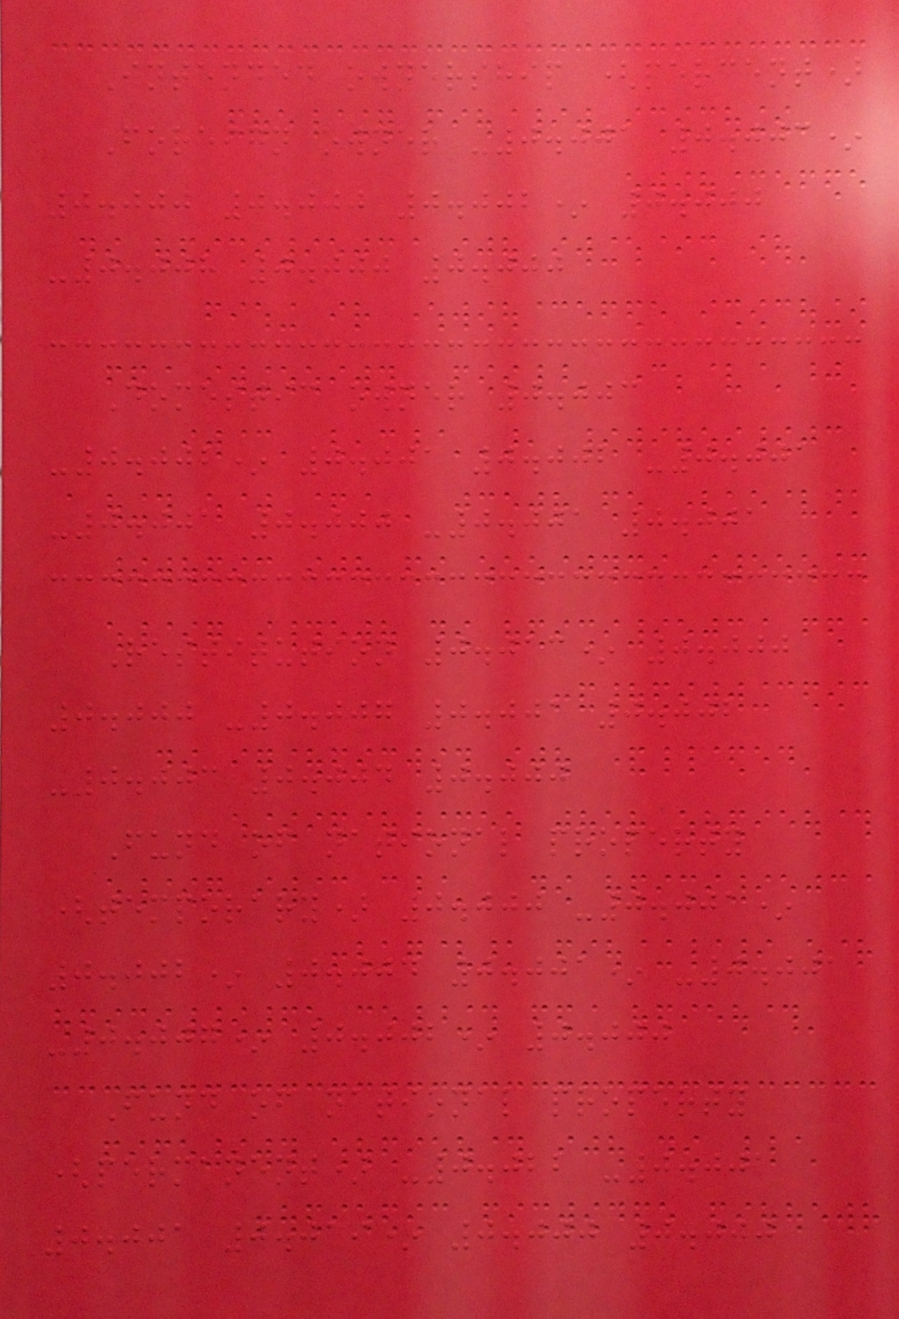Intended ownership (percent)
Foreign owner -0.001 0.003*
0.000 0.000 0.002* 0.000
-0.008 0.000 0.000
Domestic owner 0.003
-0.002* 0.001 0.002 -0.001
-0.001 0.000 -0.001 0.001
Restitution 0.013* 0.000
0.000 -0.007 0.001 0.002
-0.003 0.004 0.000
Fund of national property
(temporary) 0.000 -0.001*
0.002* 0.004 0.001* -0.001
-0.007* 0.002* 0.000
Fund of national property
(permanent) -0.022 -0.001
0.001 0.019* 0.000 0.000
